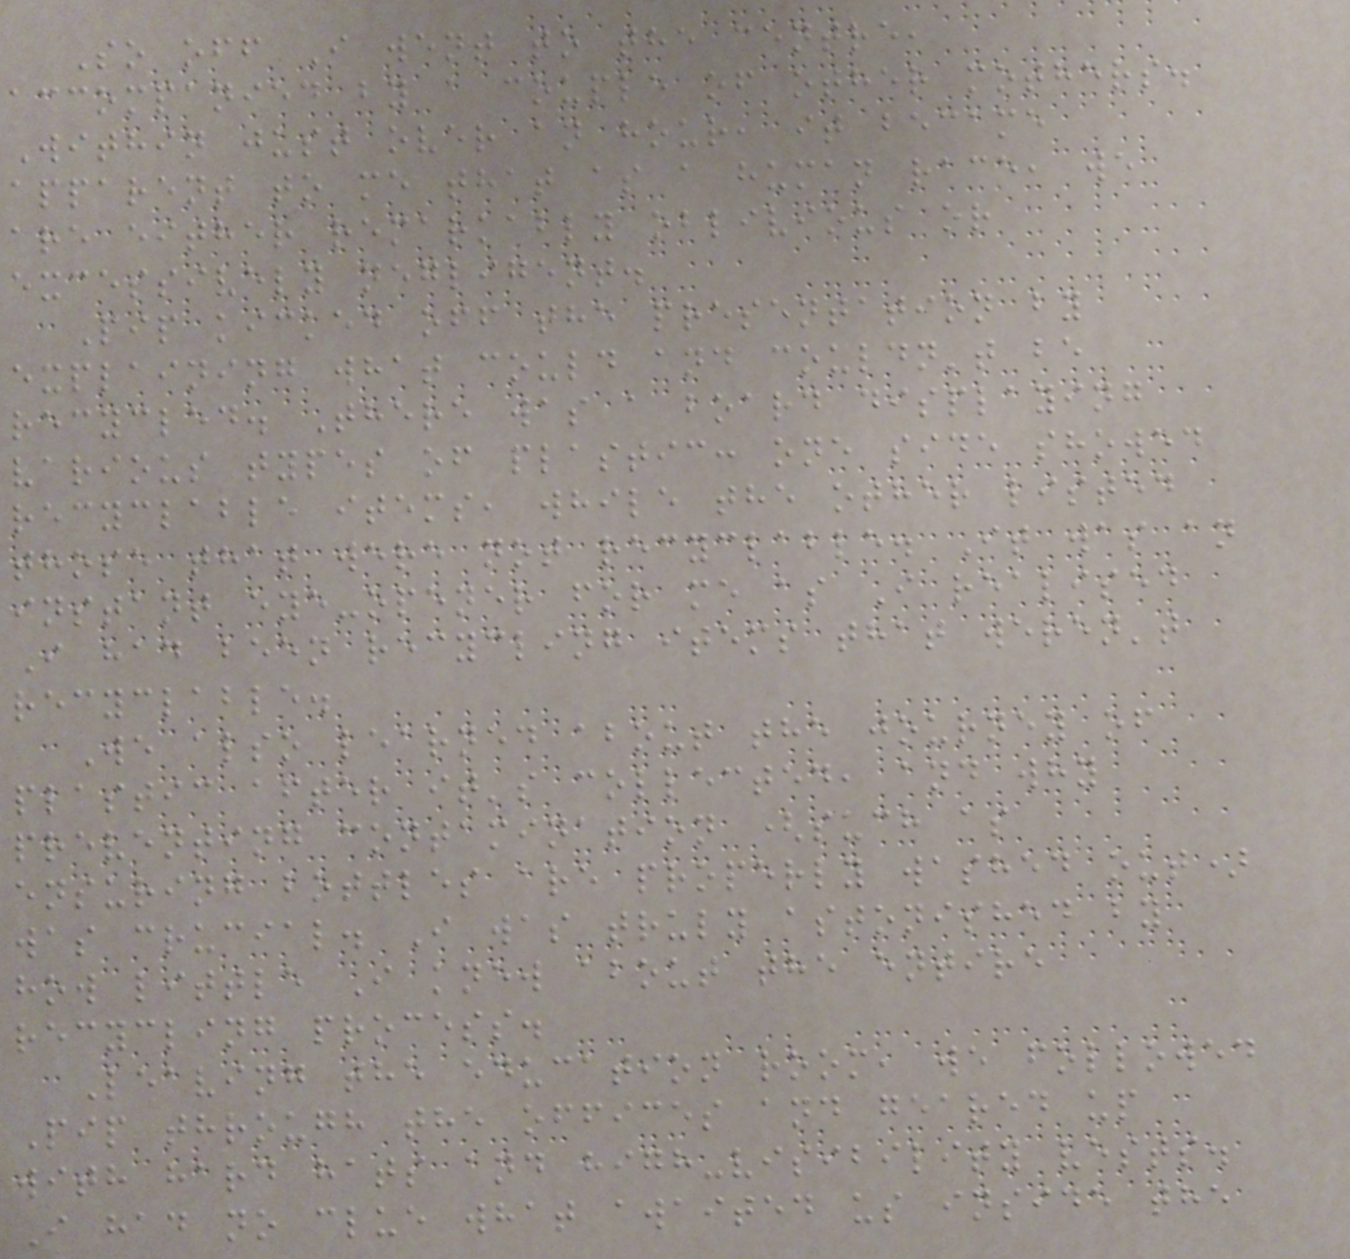So off I went to the centre,
accompanied by a couple of other mothers.
Within just over an hour, it became
apparent to me that as a human race, we
are either remarkably oblivious or
excessively negligent.
Pip kicked off the presentation by
explaining what could and couldn't be
recycled. There was a board displaying
various types of plastic: one side showed
recyclable items, while the other listed
those that were not recyclable. It was an
instant eye-opener for me as I realised
I had been recycling items that weren't
recyclable.
We also learned about the journey of
plastic after it's collected, and why
preventing contamination (such as
ensuring bottles are properly washed out)
was crucial. I was truly astonished by
how little I knew about the entire
recycling process.
Leaving the education room, we followed
Pip through the offices and geared up
with hard hats and high-visibility vests.
I had no clue what awaited us inside the
